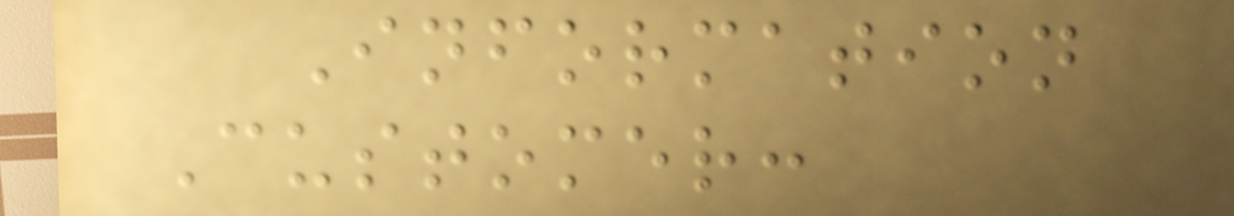Information
Customer:
